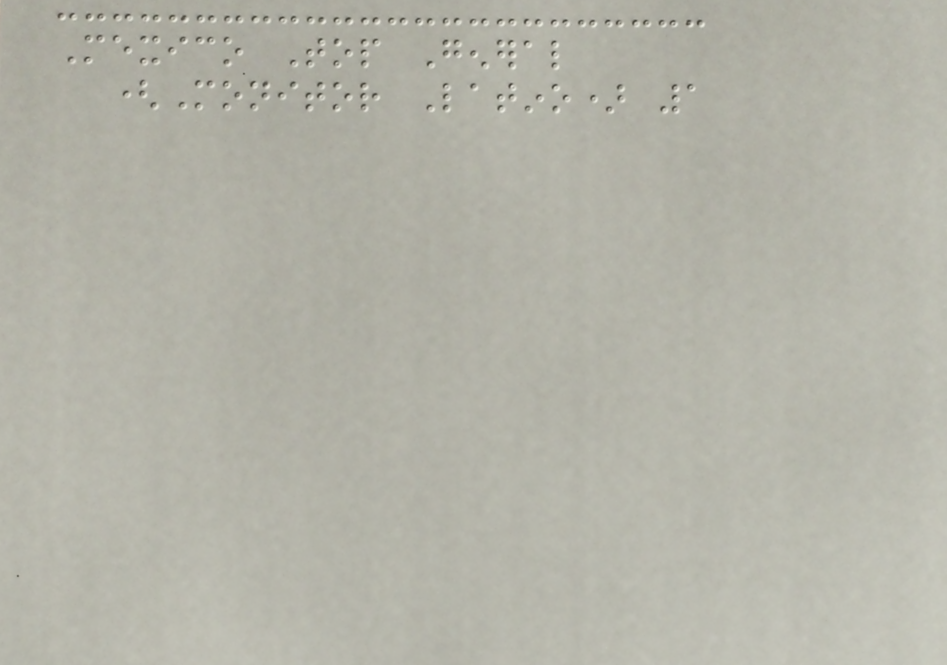Mexico Top General
(Monitor Latino) 1
